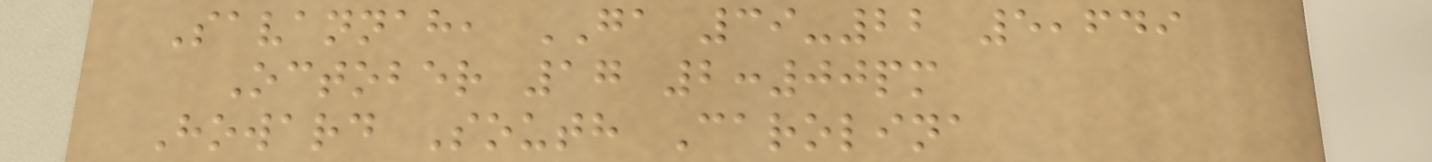Savannah, GA 39-22 5,649
October 17 2:00pm
Howard South Carolina
